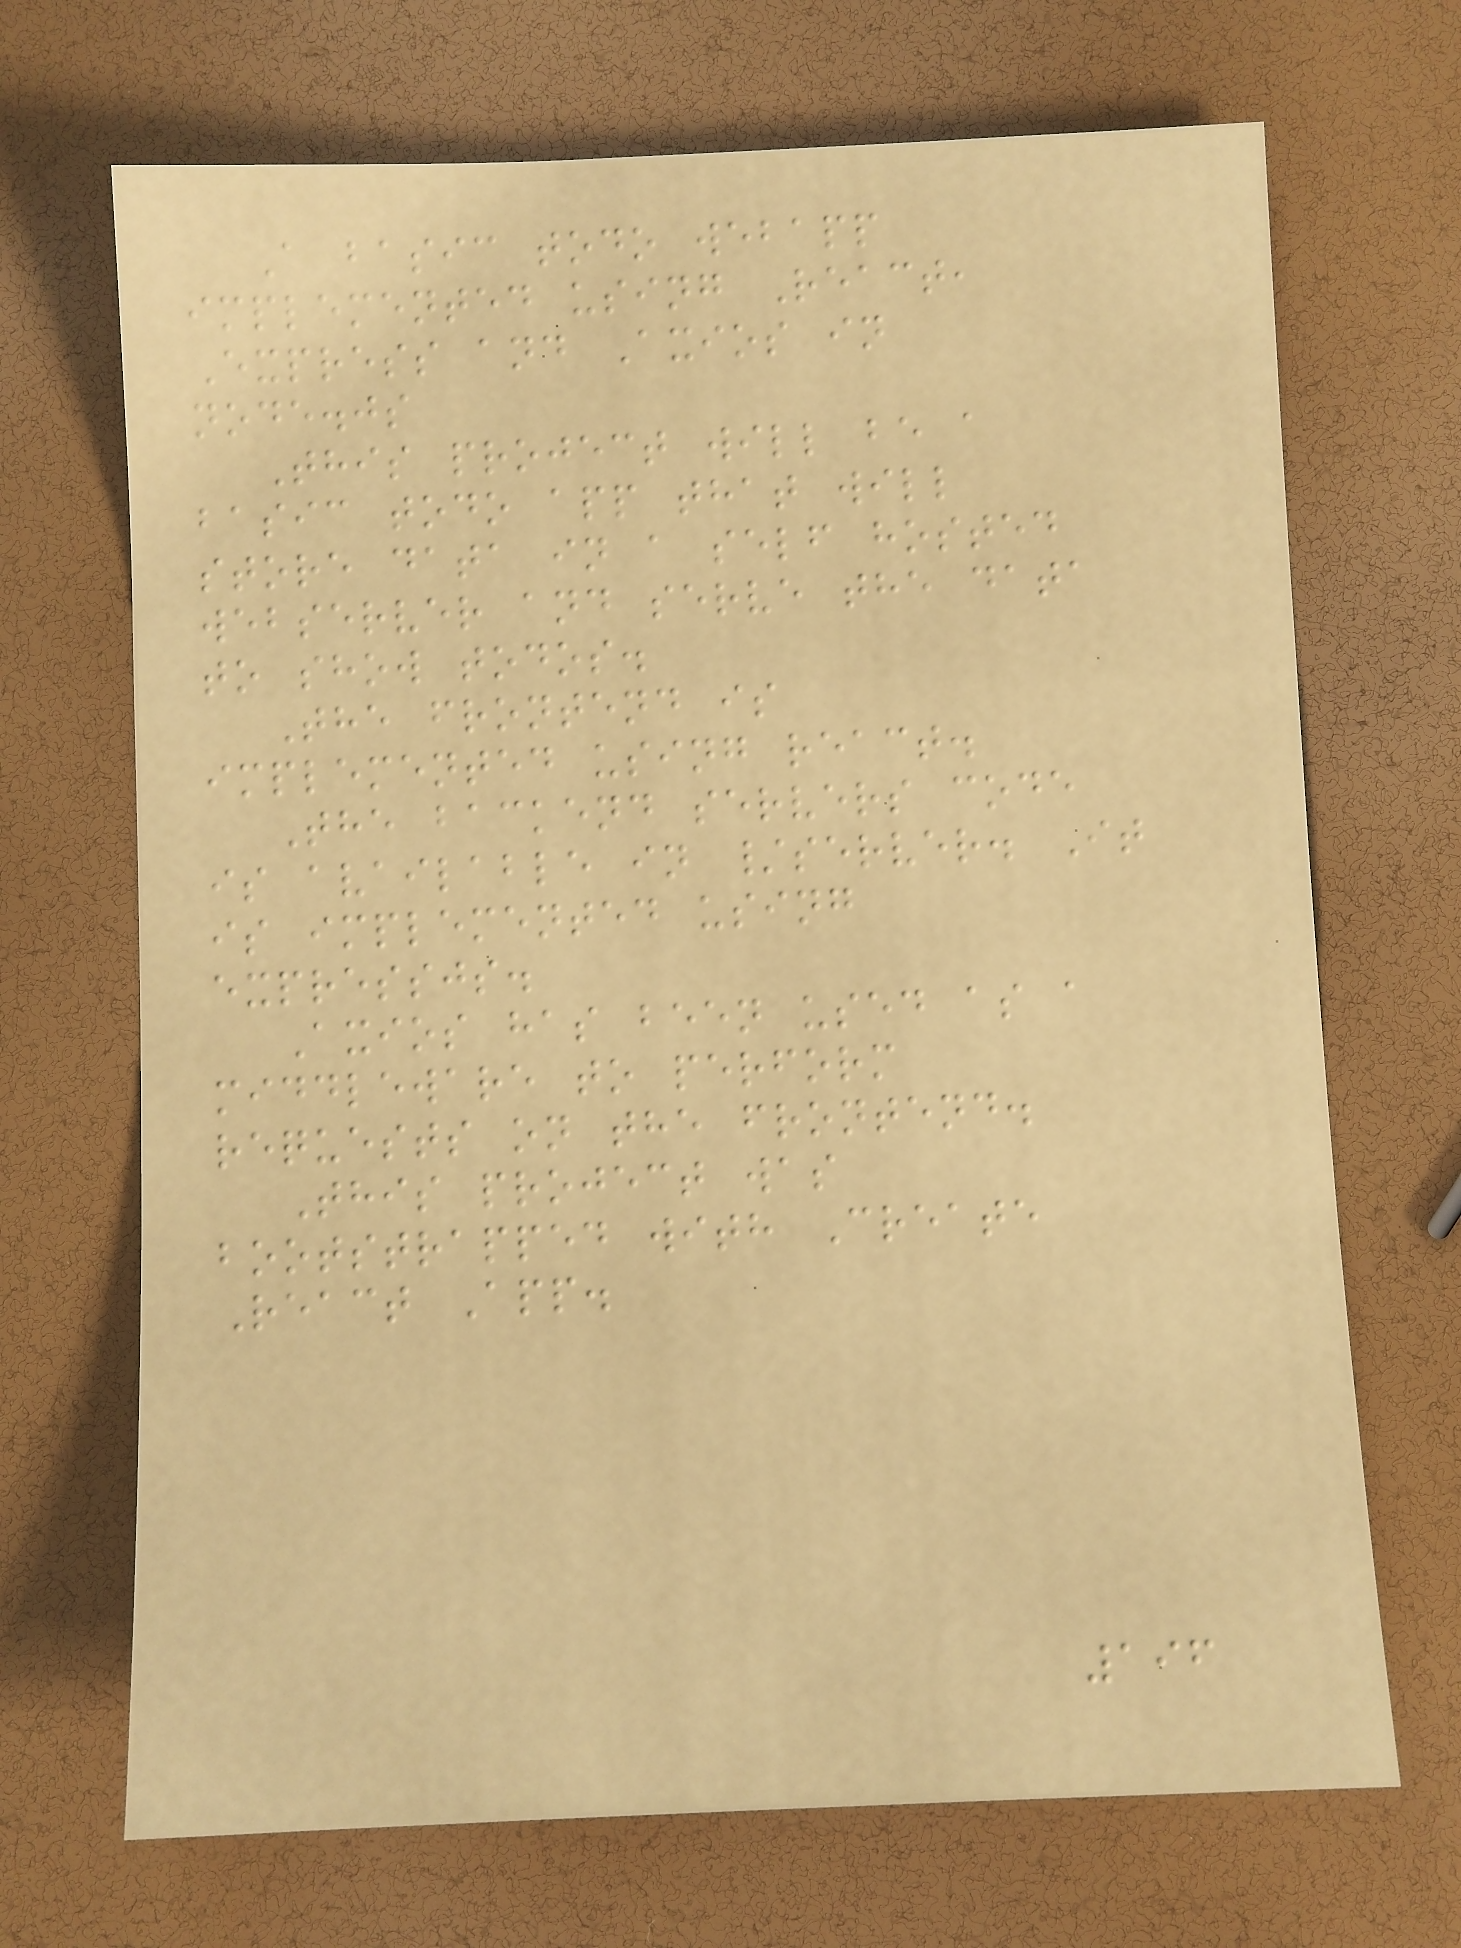A basic todo webapp
implemented using React,
Express and Axios in
node.js
This project will be a
basic todo app that will
store data in a self hosted
webserver and serve the data
to show todos.
The frontend is
implemented using react.
The backend servers code
is available in /server. It
is implemented using
expressjs.
Axios has been used as a
middleware to perform
requests on the frontend.
This project was
bootstrapped with Create
React App.
196
